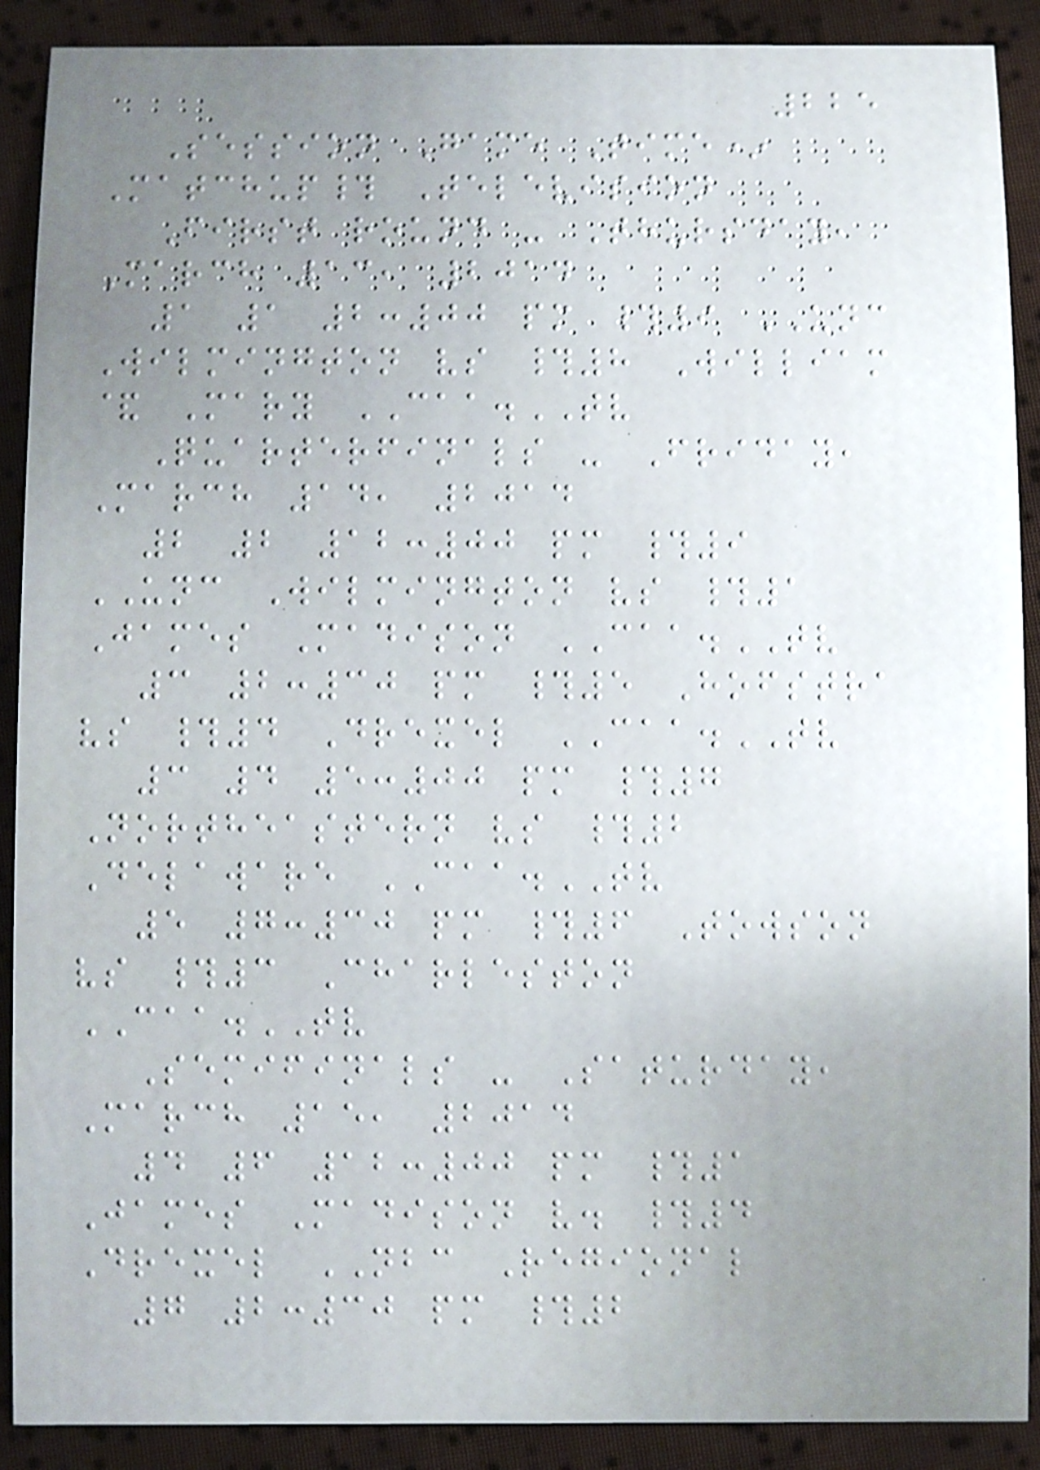225
Session Game Time*
Matchup# Television
First round - Thursday,
March 13, 2014
1 1 2:00 pm #9 UNC
Wilmington vs #8 William
& Mary CAA.TV
Quarterfinals - Friday,
March 14, 2014
2 2 12:00 pm #9
UNC Wilmington vs #1
James Madison CAA.TV
3 2:30 pm #5 Hofstra
vs #4 Drexel CAA.TV
3 4 5:00 pm #7
Northeastern vs #2
Delaware CAA.TV
5 7:30 pm #6 Towson
vs #3 Charleston
CAA.TV
Semifinals - Saturday,
March 15, 2014
4 6 12:00 pm #1
James Madison v. #4
Drexel NBC Regional
7 2:30 pm #2
